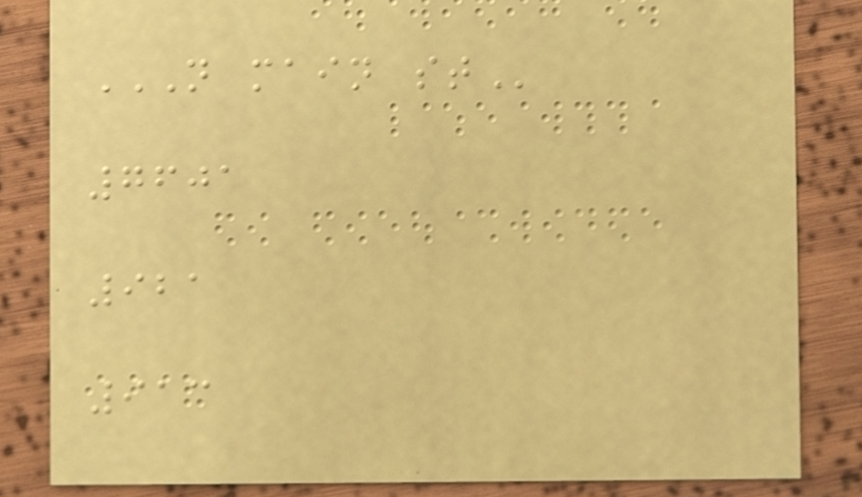N MAIN ST
7601
921
913
